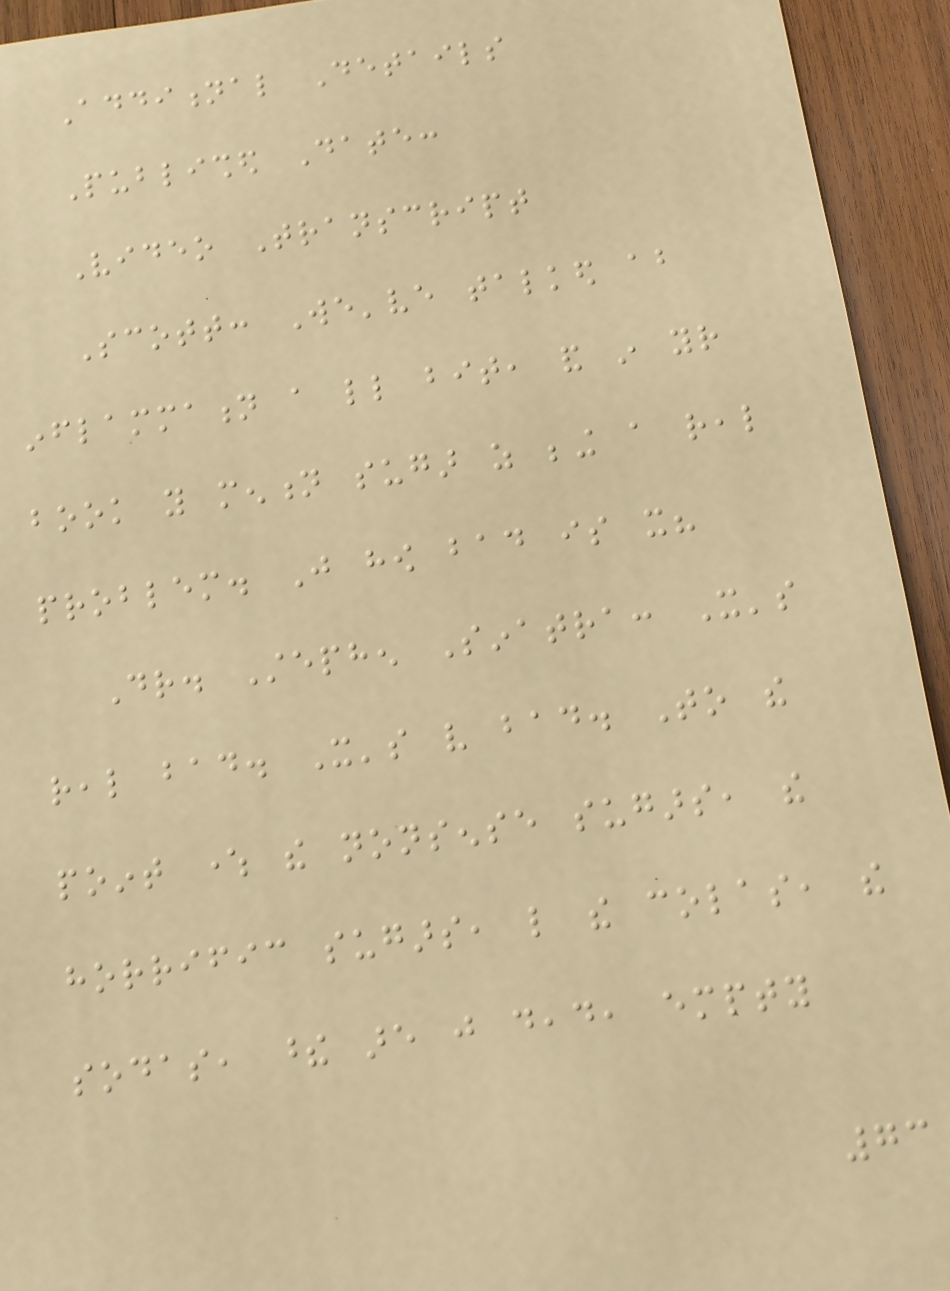Additional Details
Published Date:
Video Transcript
Scott: We've talked about
inflammation a little bit, and in your
book you mention sugar as being a real
problem. Just how bad is it?
Dr. Stephen Sinatra: It's
real bad. It's very bad. To the
point where the nonsense sugars, the
horrific sugars, like the colas, the
sodas, these are just dead, empty
73
